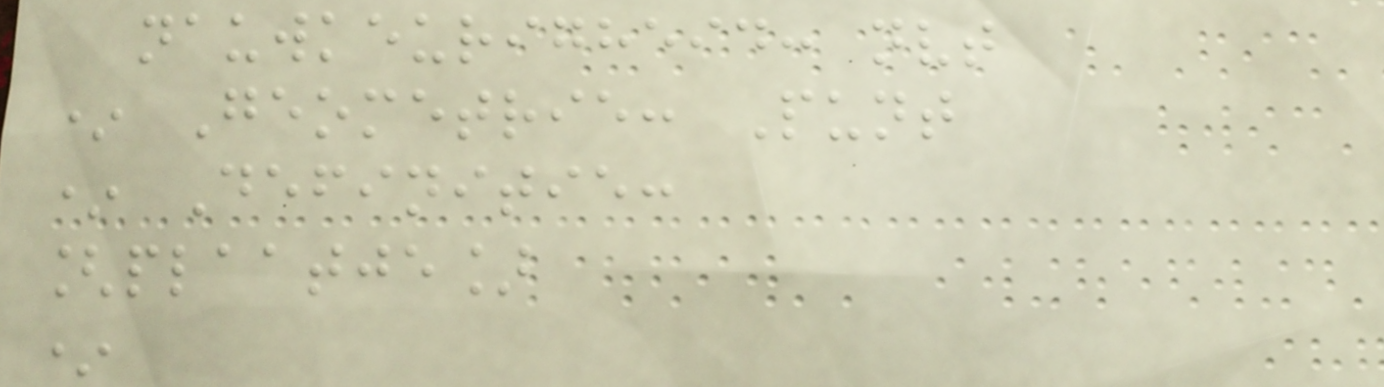nauwkeurigheid: nvt
* Geometrie: Punt
* Definitie:
[plaatje]
*
